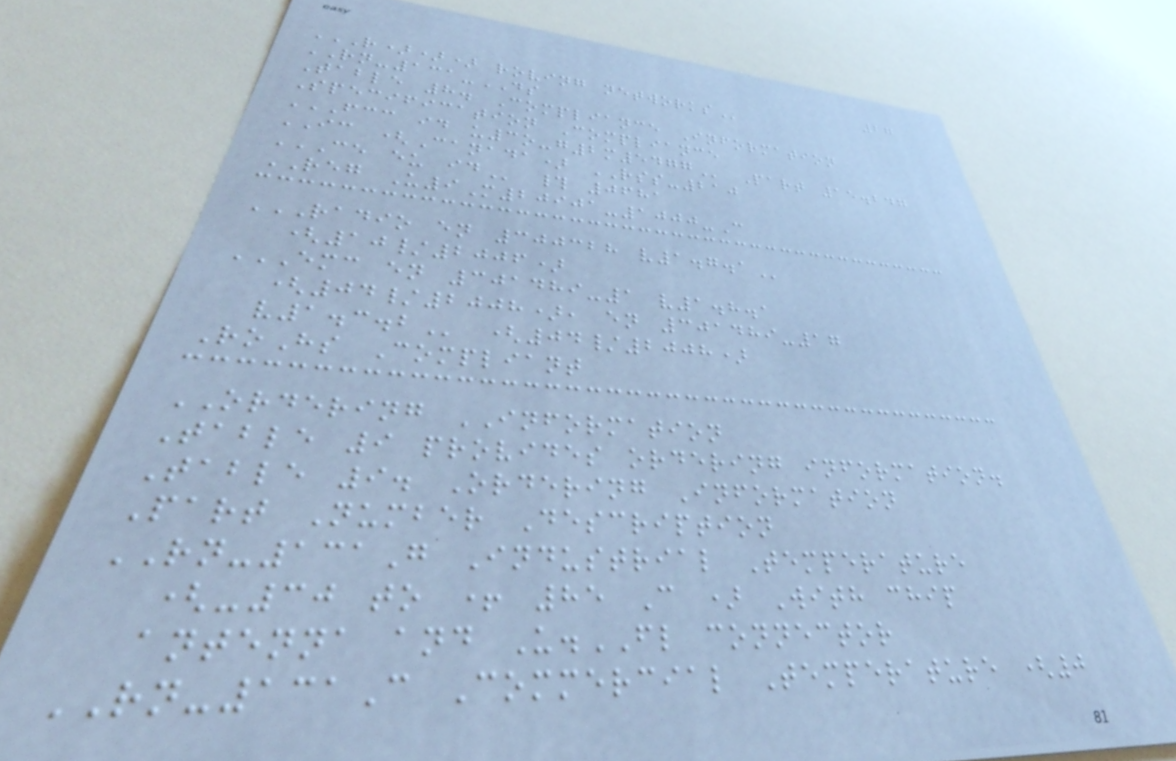27
R))) ROVING NETWORKS
RN-131-DS
Table 8. Compliance Information
Specification Compliance
FCC ID U3O-G2M5477 Part 15.247
IC (Canada) RSS-210
CE EU ID # 0681
REG U9M20901-1000-C
RADIO EN 300328 V1.7.1
(10/2006)
EMC EN 301489-1 V1.8.1
(04/2008), EN 301489-17
V1.3.2 (04/2008)
RoHs Compliant
ORDERING INFORMATION
Table 9 provides ordering information.
Table 9. Ordering Information
Part Number Description
RN-131G Industrial Temperature
(-30 to + 85 C ) With chip
antenna and U.FL connector
RN-131C Commercial Temperature (0
